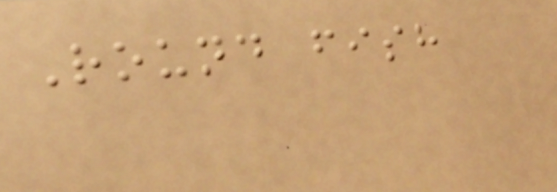Round fish
